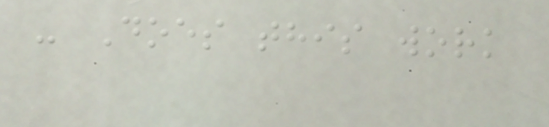- Does this work
